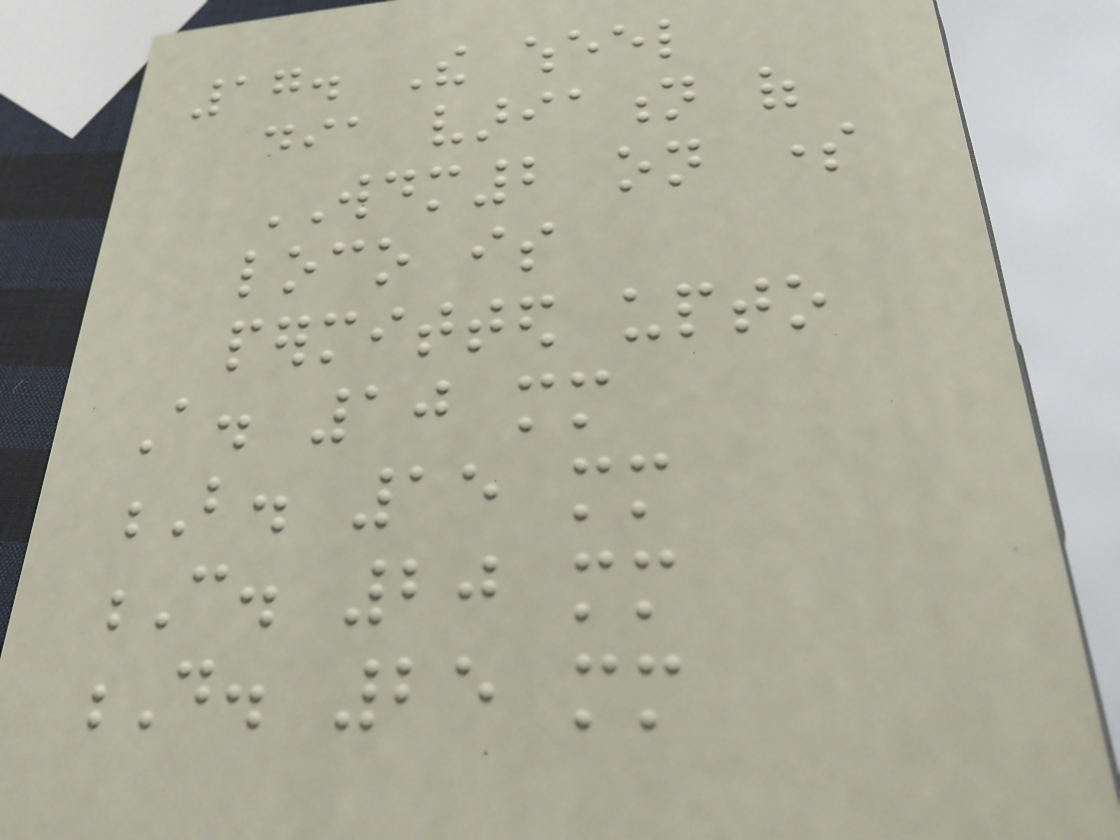17. The wheel
dia variation of
WDM2 on some
loco is
permitted upto
A. 10 mm
B. 15 mm
C. 20 mm
D. 25 mm
